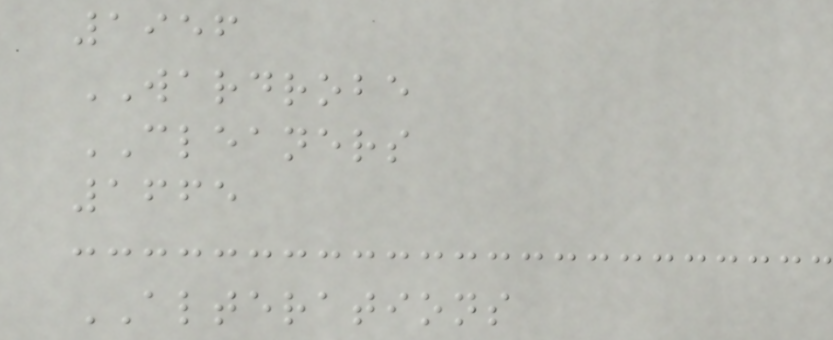1956
WARDROBE
CLEANERS
1665
ALTERATIONS
